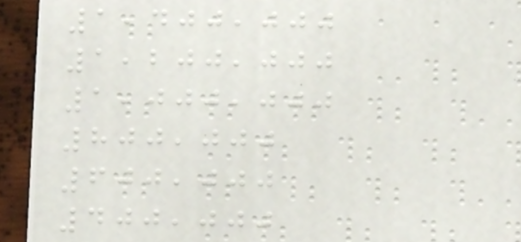1,400,000
1,200,000
1,000,000
800,000
600,000
400,000
